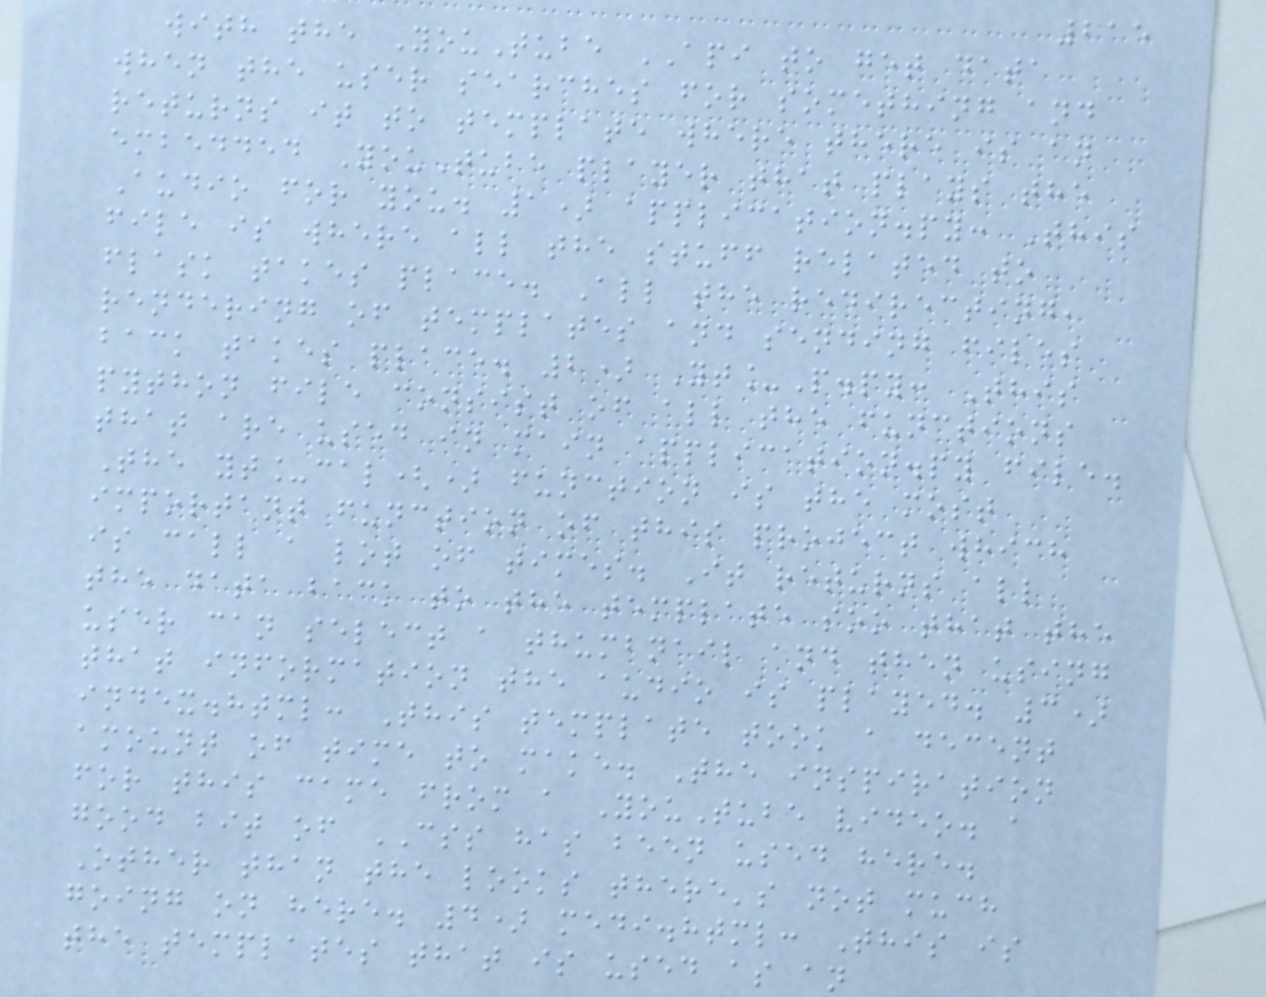215
with the YouTube API to get data
when the user searches for something and
returns it to template where there is an
embedded YouTube player that plays the
Audio for you. 1) application.py: This
file is where all the stuff related to
flask takes place. All the redirecting,
rendering of templates and sending files
back takes place. 2) Yt_P.py: This
python file consist of all the functions
that are used in main application.py file.
The yt_cal() function is the most
important function of this project which
is call a lot of times. It returns all
the data back to the template soo that the
user can select a thumbnail and then using
that information the audio is played. 3)
index.html: This template took a decent
amount of time to make. The inspiration
for this came from a YouTube video. a
good bit of CSS has been used here.
Other than the looks there's not much
going on here. 4) medi.html: This is
the templates that is used as an
